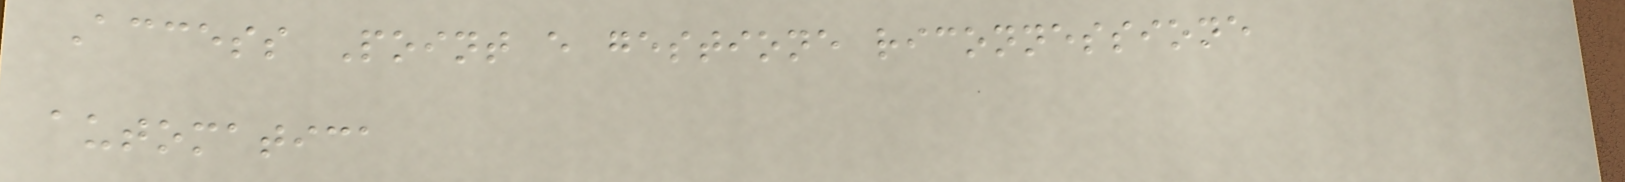Access Point e gestione riconnessione
automatica
